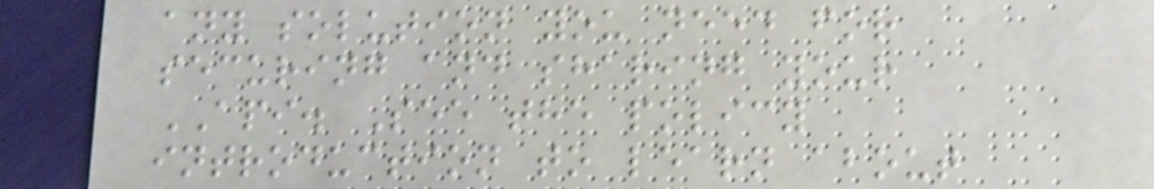any solution you need for
securing and sharing your
API. See the policy
introduction to learn about
